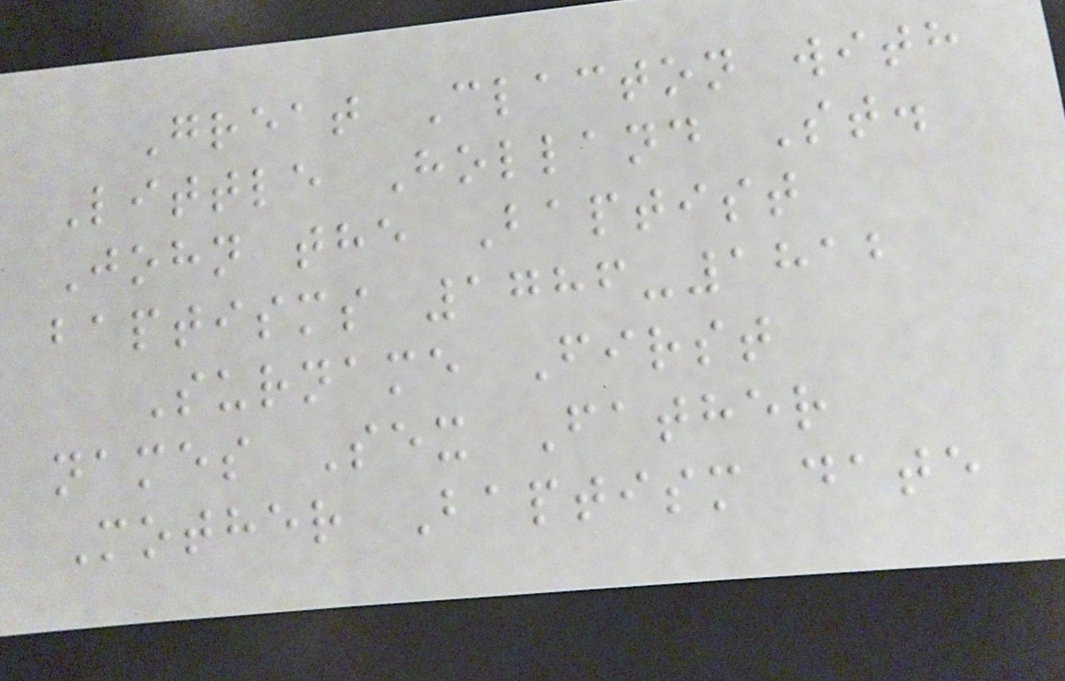Great Clacton with
Little Holland St.
John the Baptist
baptisms 1786-1812
Surname First
names Sex Father
Mother Baptism date
